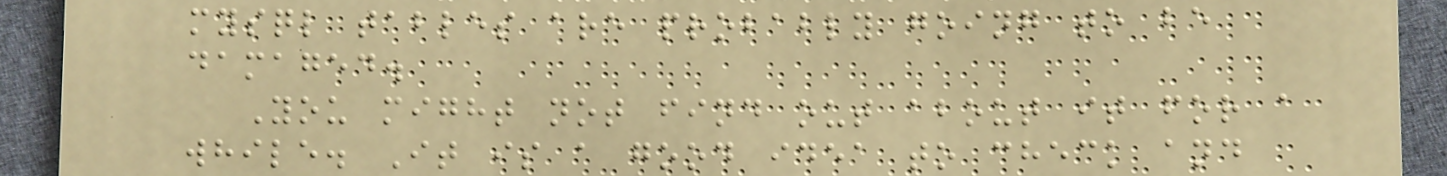mysql tables are probably going to be
damaged.
You might not find out about it for a
while. It is a good idea to check and
